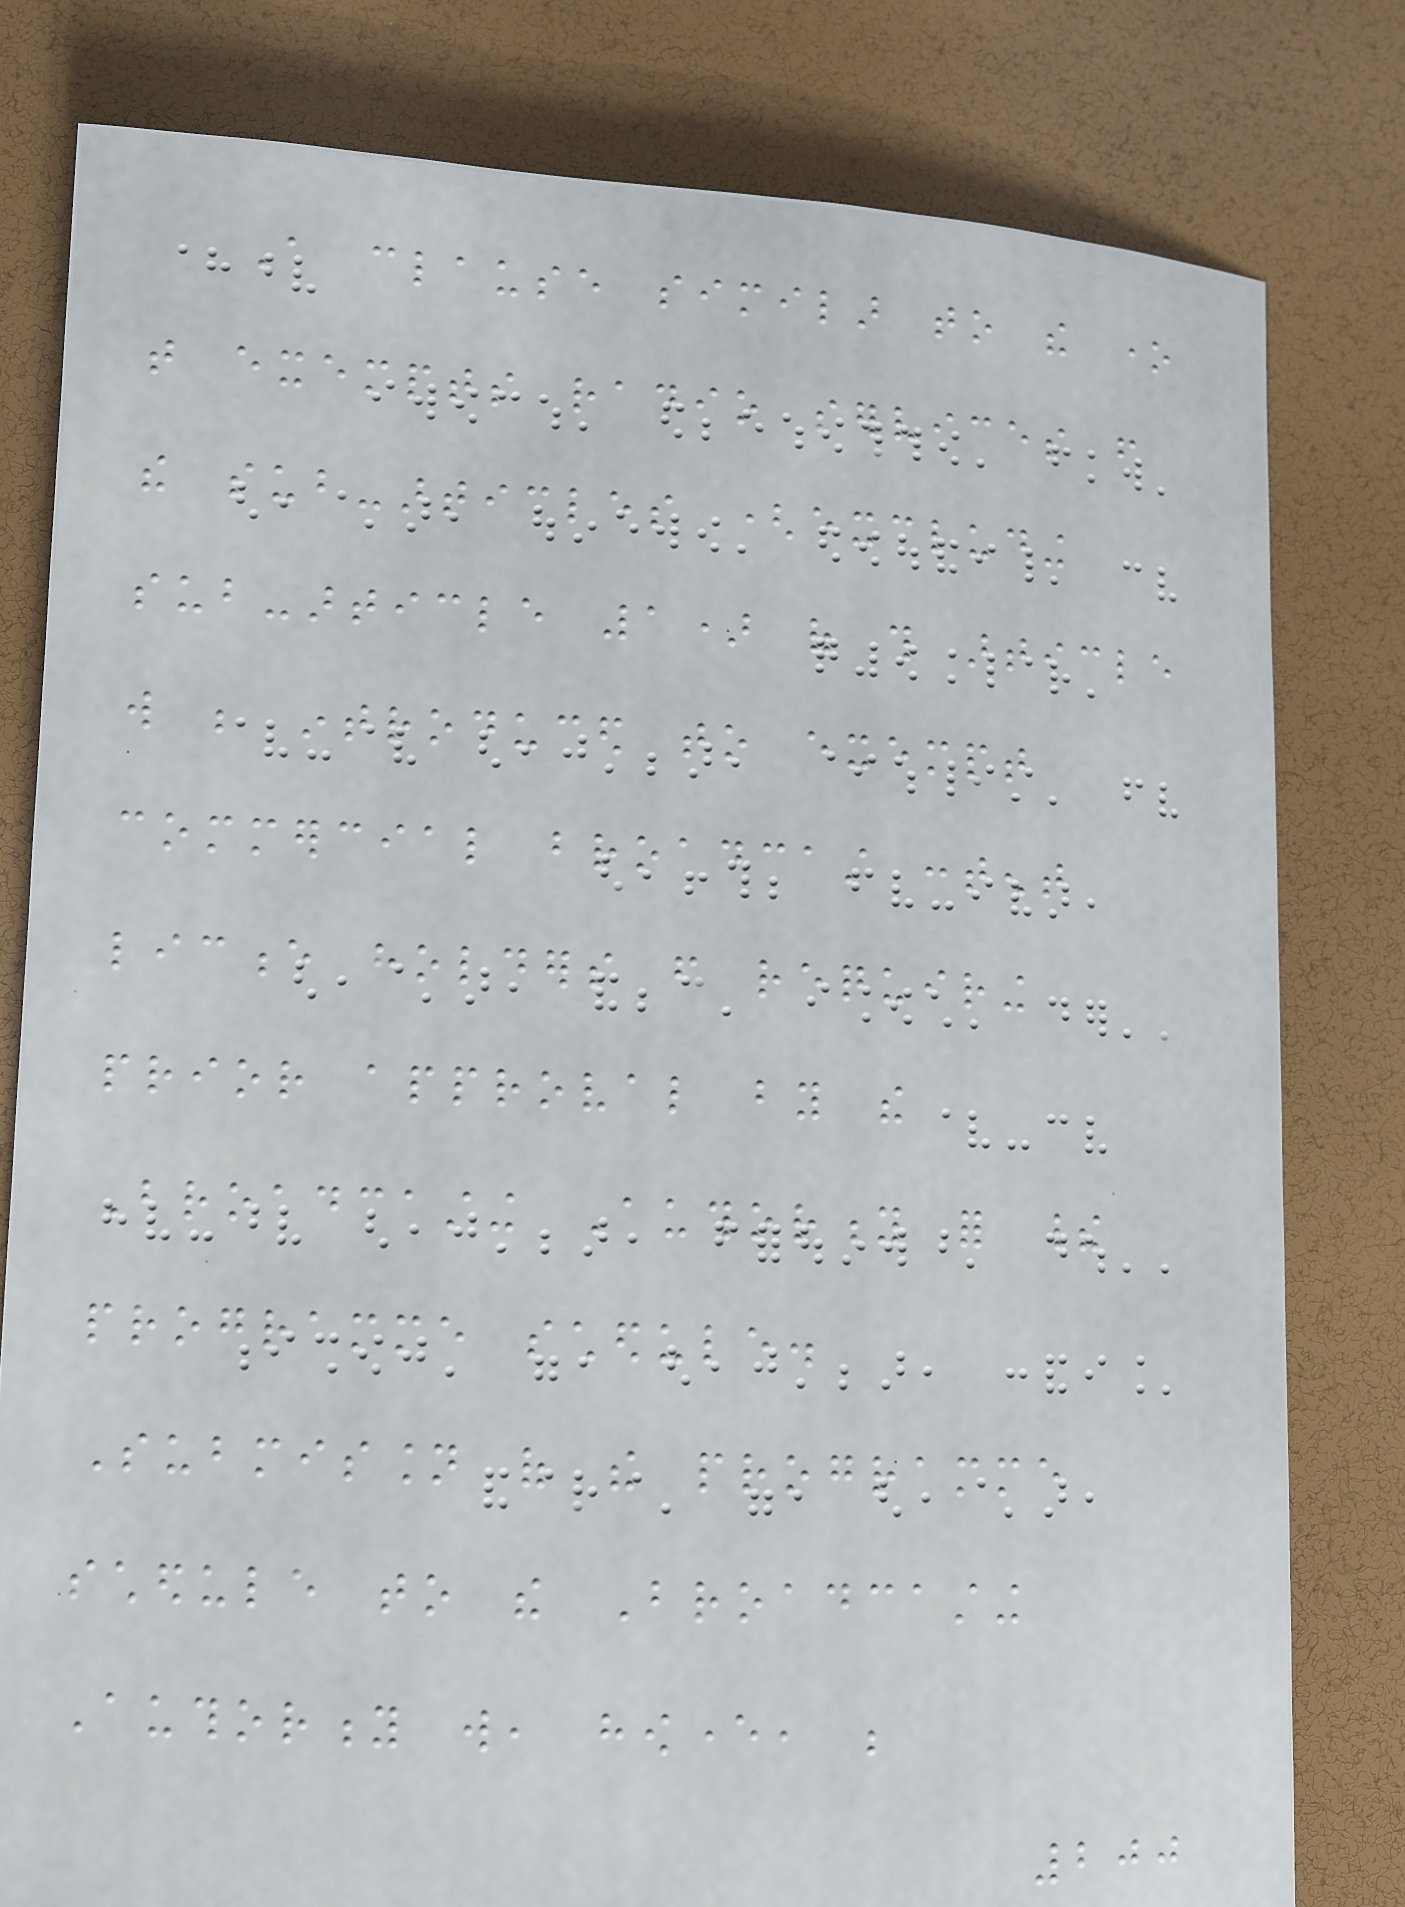A clause similar to the one
that exempts radio services from
the sub-articles (excluding
sub-article 1) of this article
will be introduced to exempt
commercial broadcast content
licence holders from requiring
prior approval by the
Broadcasting Authority for their
programme schedule.
Submission of the programme
schedule to the Broadcasting
Authority will, however, be
200
